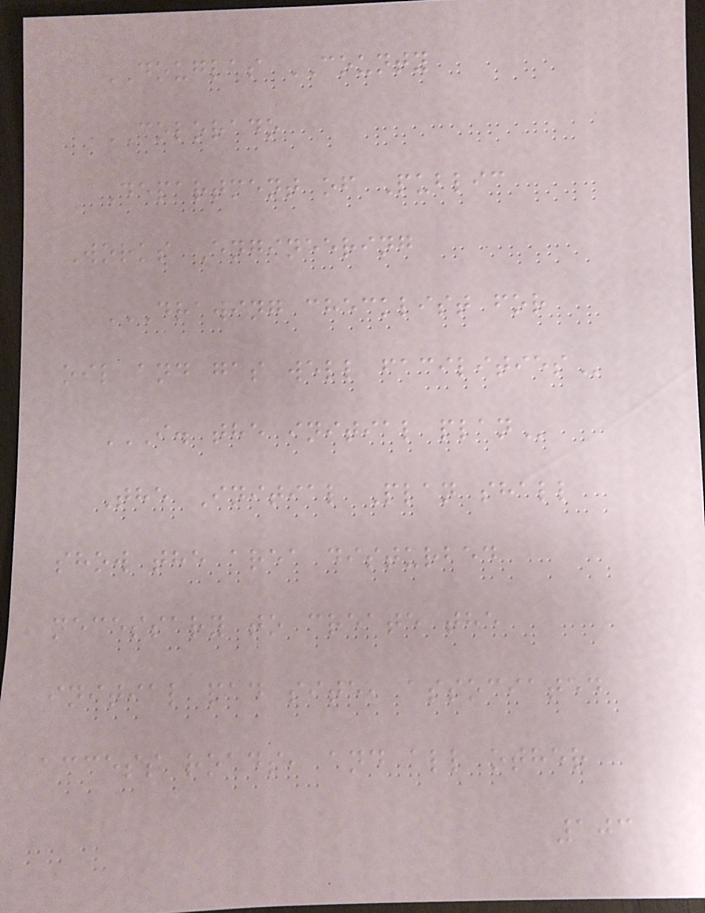DOUGLAS COUNTY
COLORADO
Department of Public
Works Engineering
DRAWING CHECKLIST FOR
OIL AND GAS WELL FACILITIES
I. THE INITIAL PLAN
The Initial Plan shall
show the area disturbed
necessary to create the
initial pad site, associated
access roads, and all other
103
